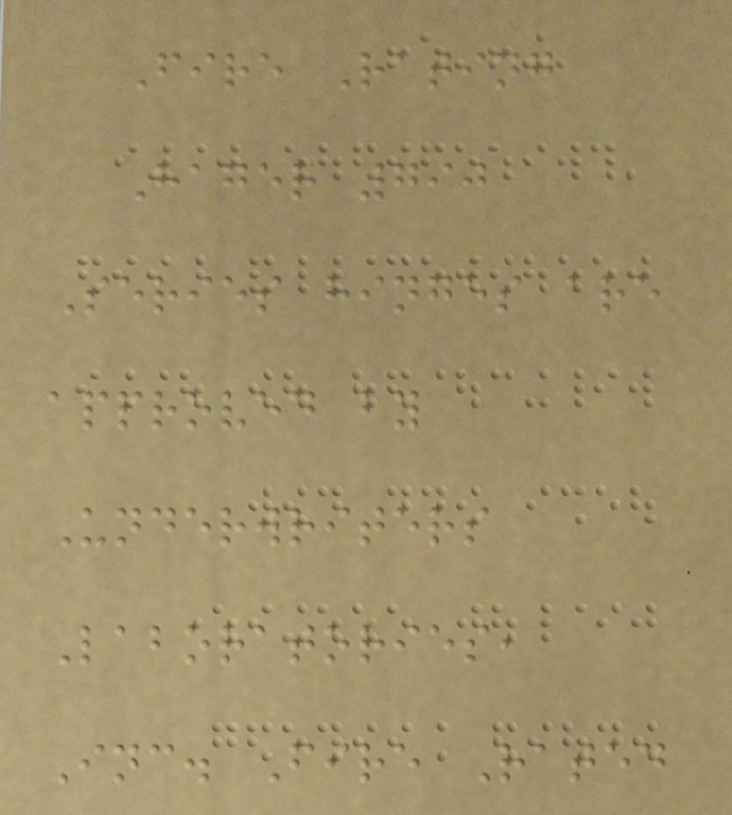Fire Rating
Hager 790
Series hinges are
approved by
Underwriters
Laboratories,
Inc. Fire Rated
